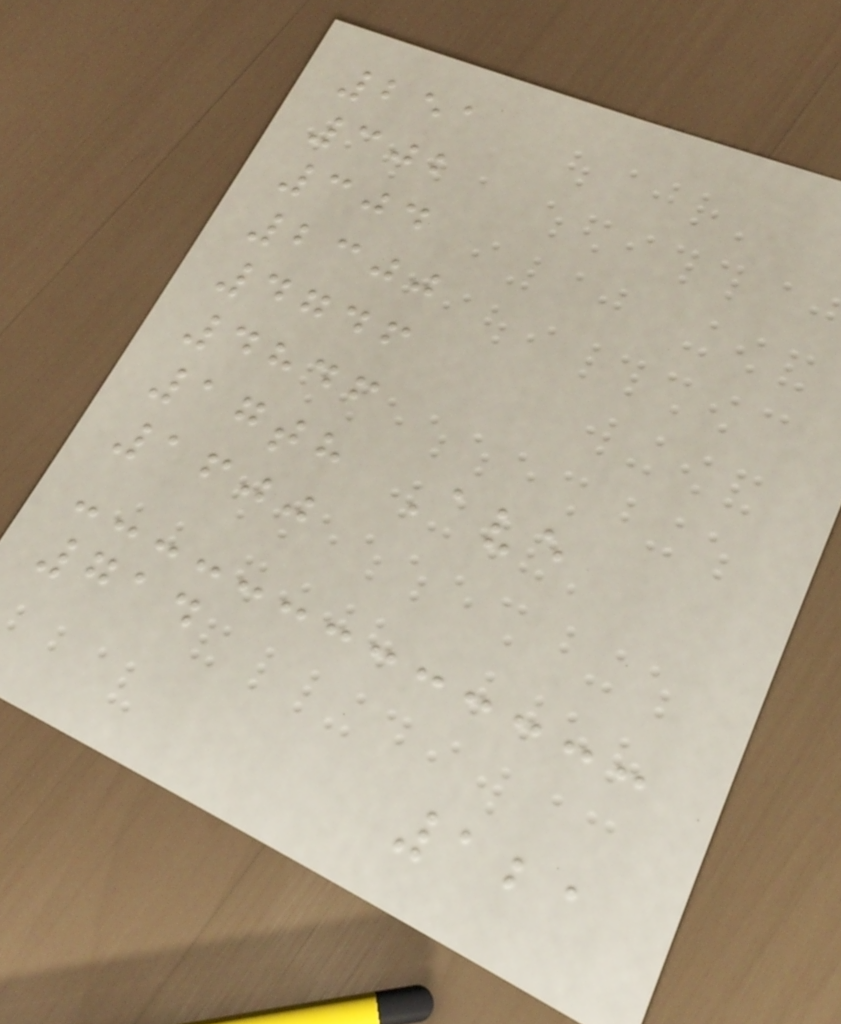251
302
304
2300
4746
4846
17th Ave
1600
714
121
